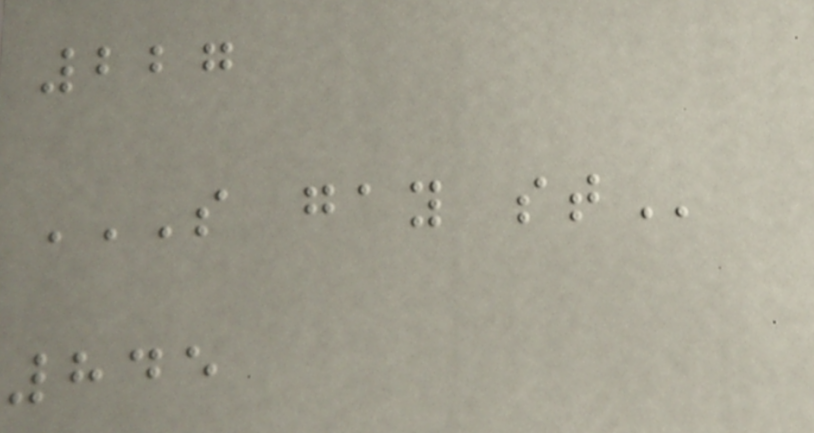227
S GAY ST
845
